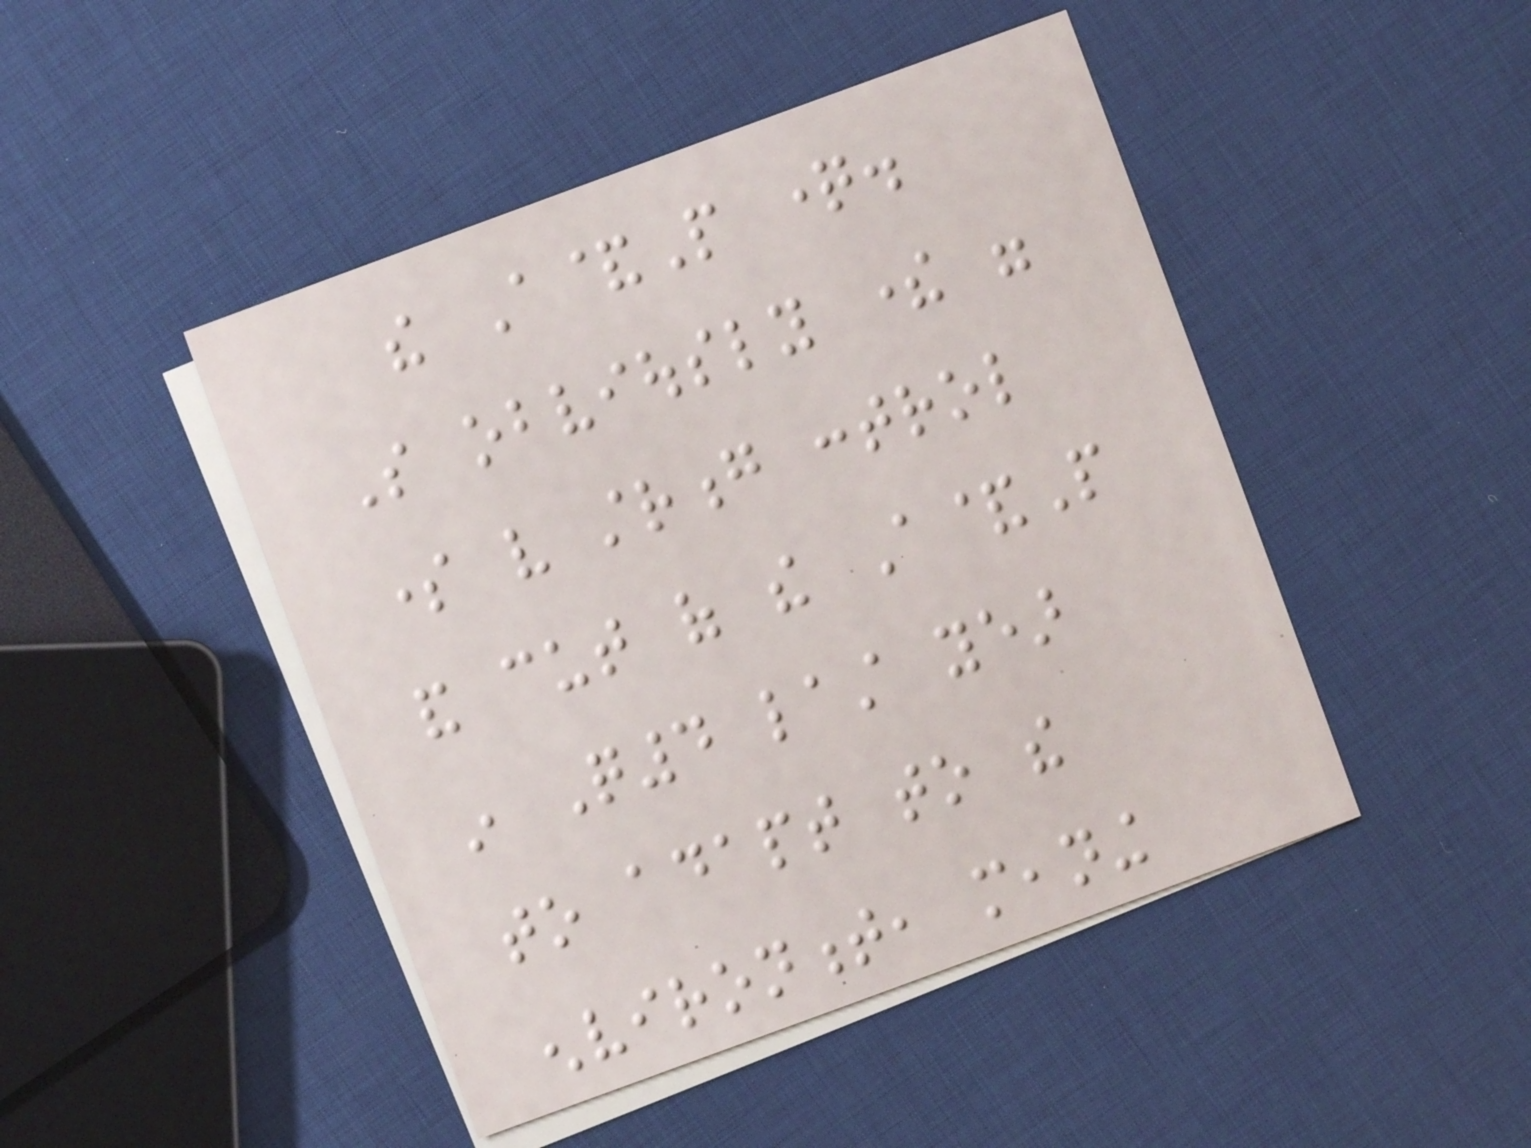the A&P question.
So obviously there were
some very strong control
and cut of the A&P
in Q4 last year
to adapt to the
environment, meaning
